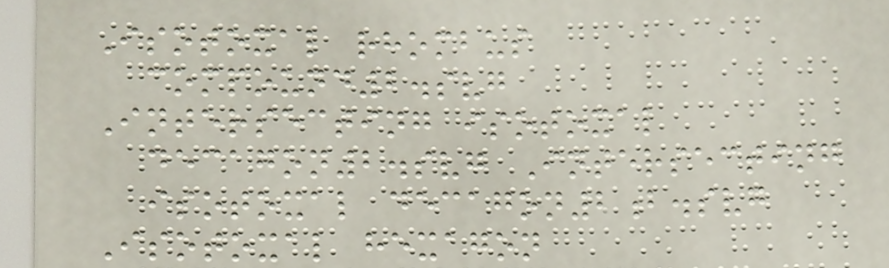Isotoxal rhombus
compound2.svg
Intersecting isotoxal
decagon2.svg Intersecting
isotoxal decagon2b.svg
Isotoxal hexagon
